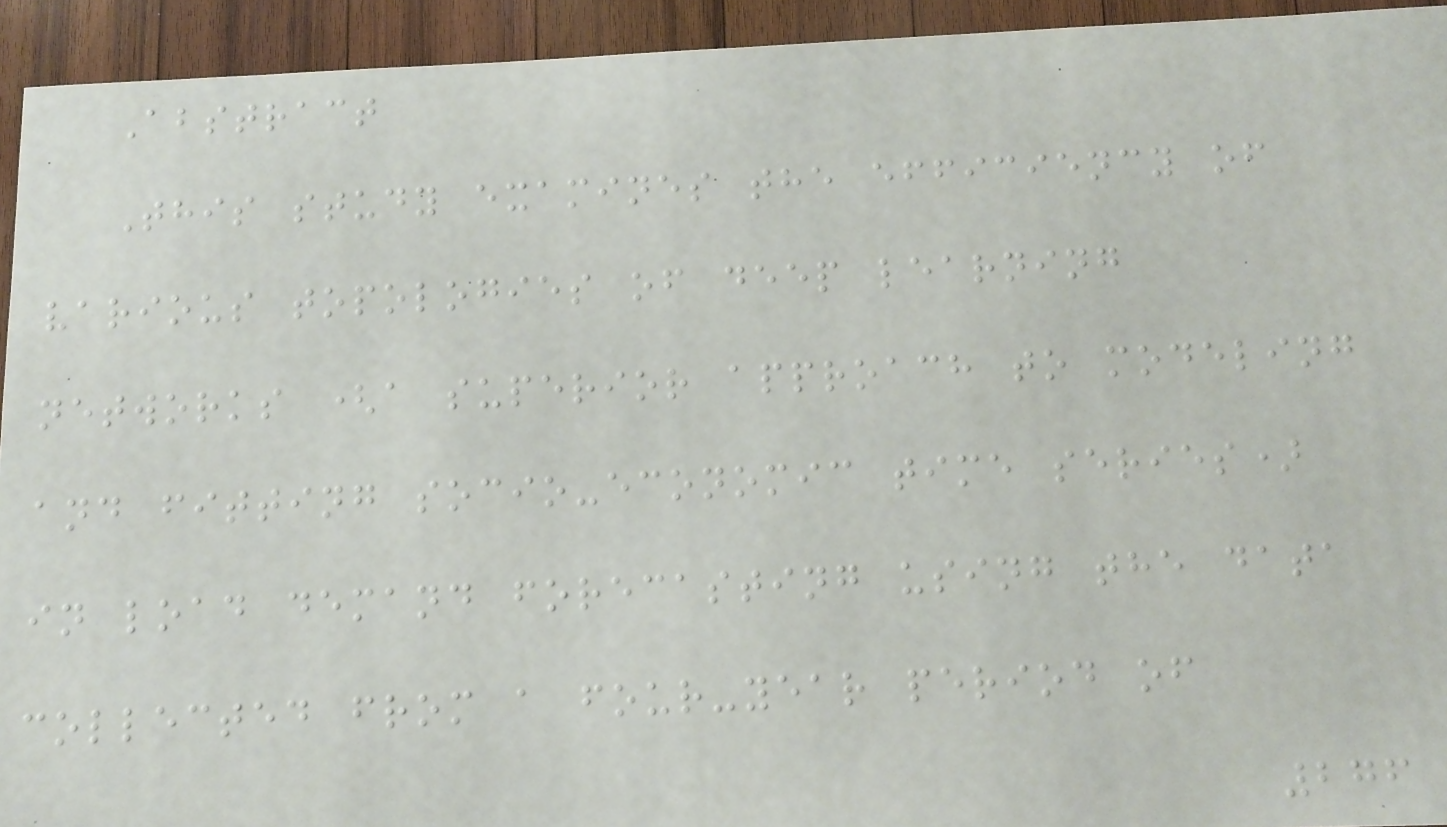Abstract
This study examines the efficiency of
various topologies of deep learning
networks (a superior approach to modeling
and fitting socio-economic time series)
in load demand forecasting using the data
collected from a four-year period of
276
